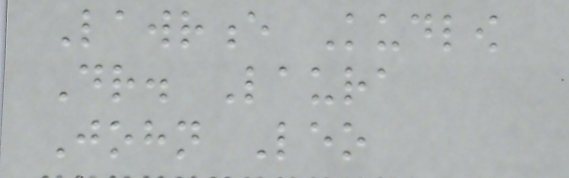Lawrence Kudlow
Dr. Laura
John Leo
